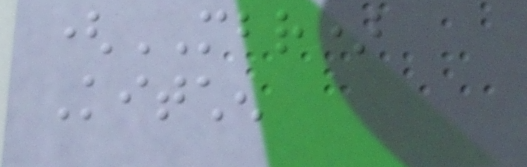(MBR)
Kitchen
